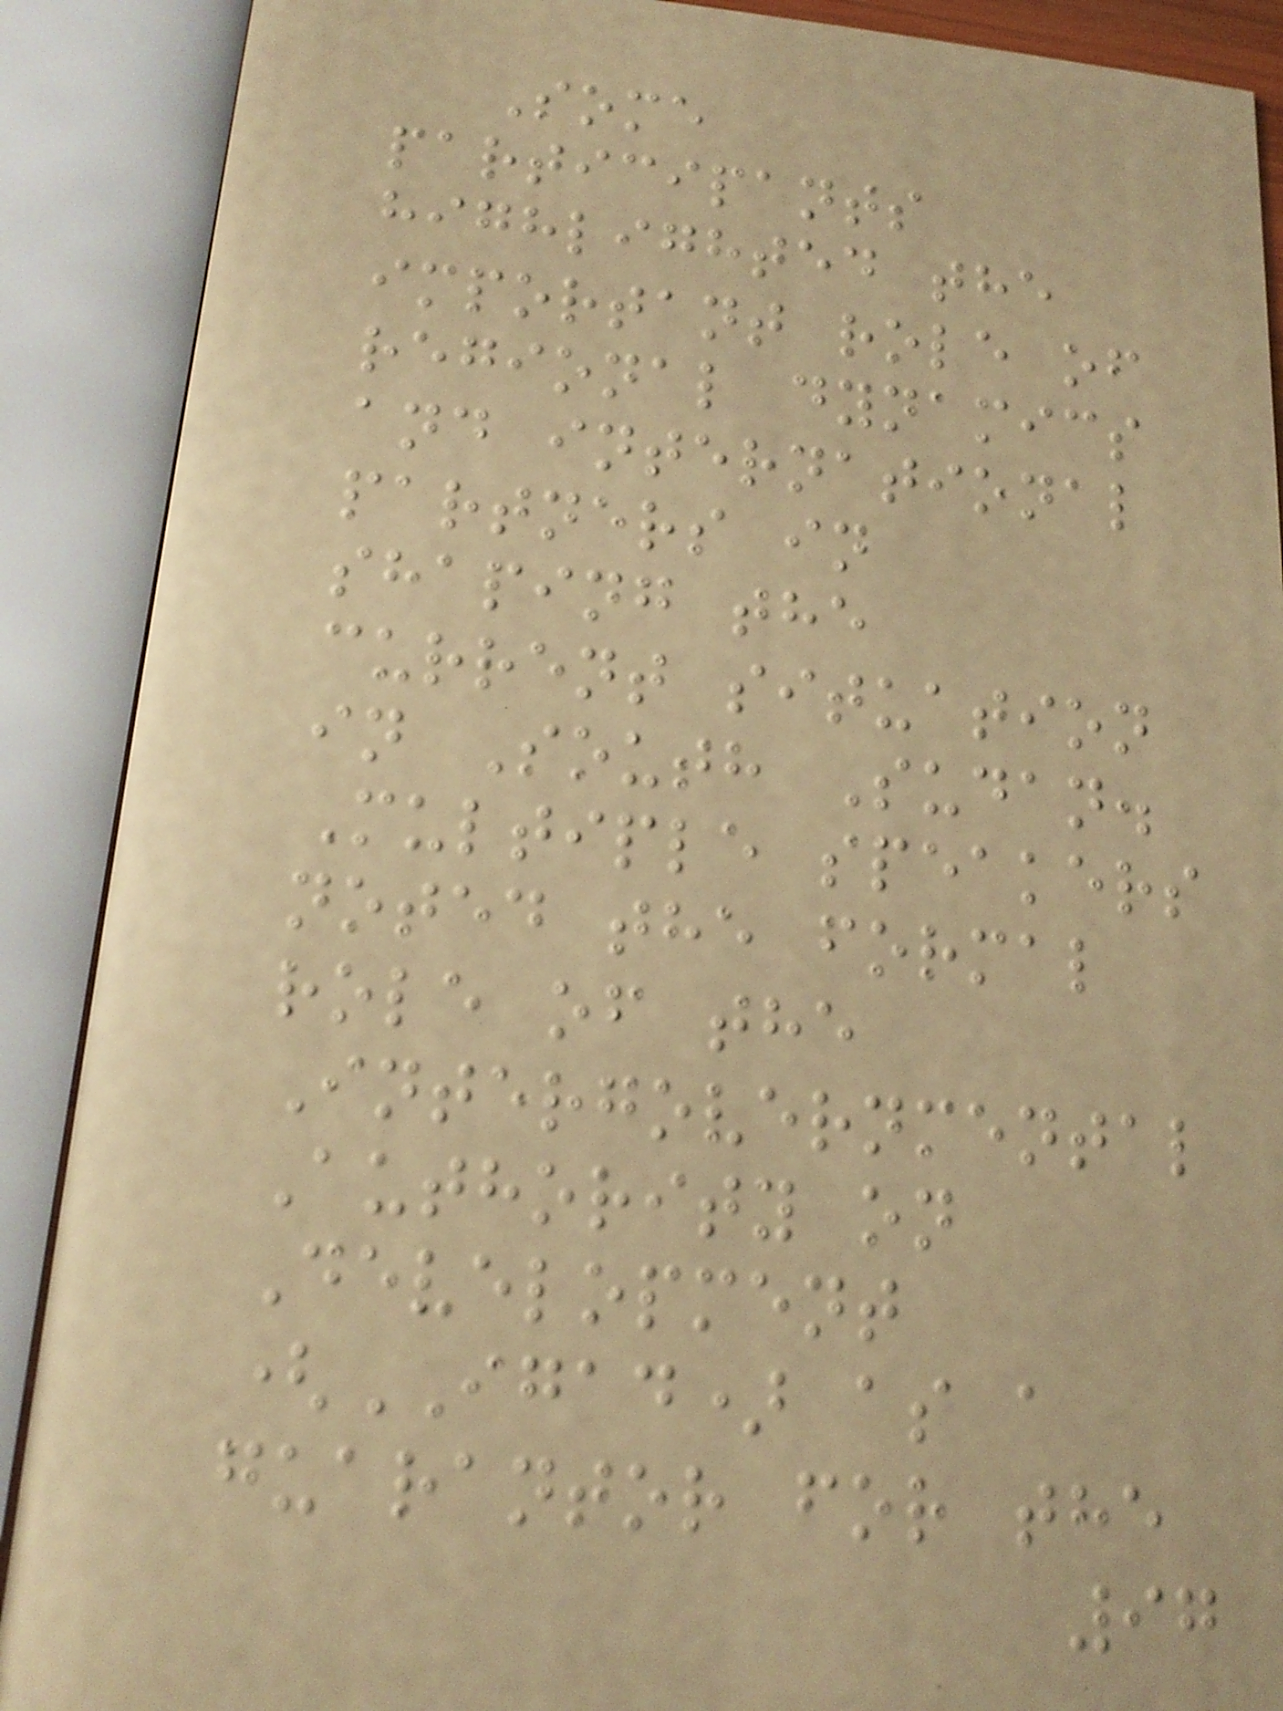Some
participants
highlighted the
important role of
regional dynamics
and international
partners in
shaping the
current situation
in South Sudan.
Multiple speakers
noted the formal
role of the
Intergovernmental
Authority on
Development
(IGAD) as a
guarantor for the
97
